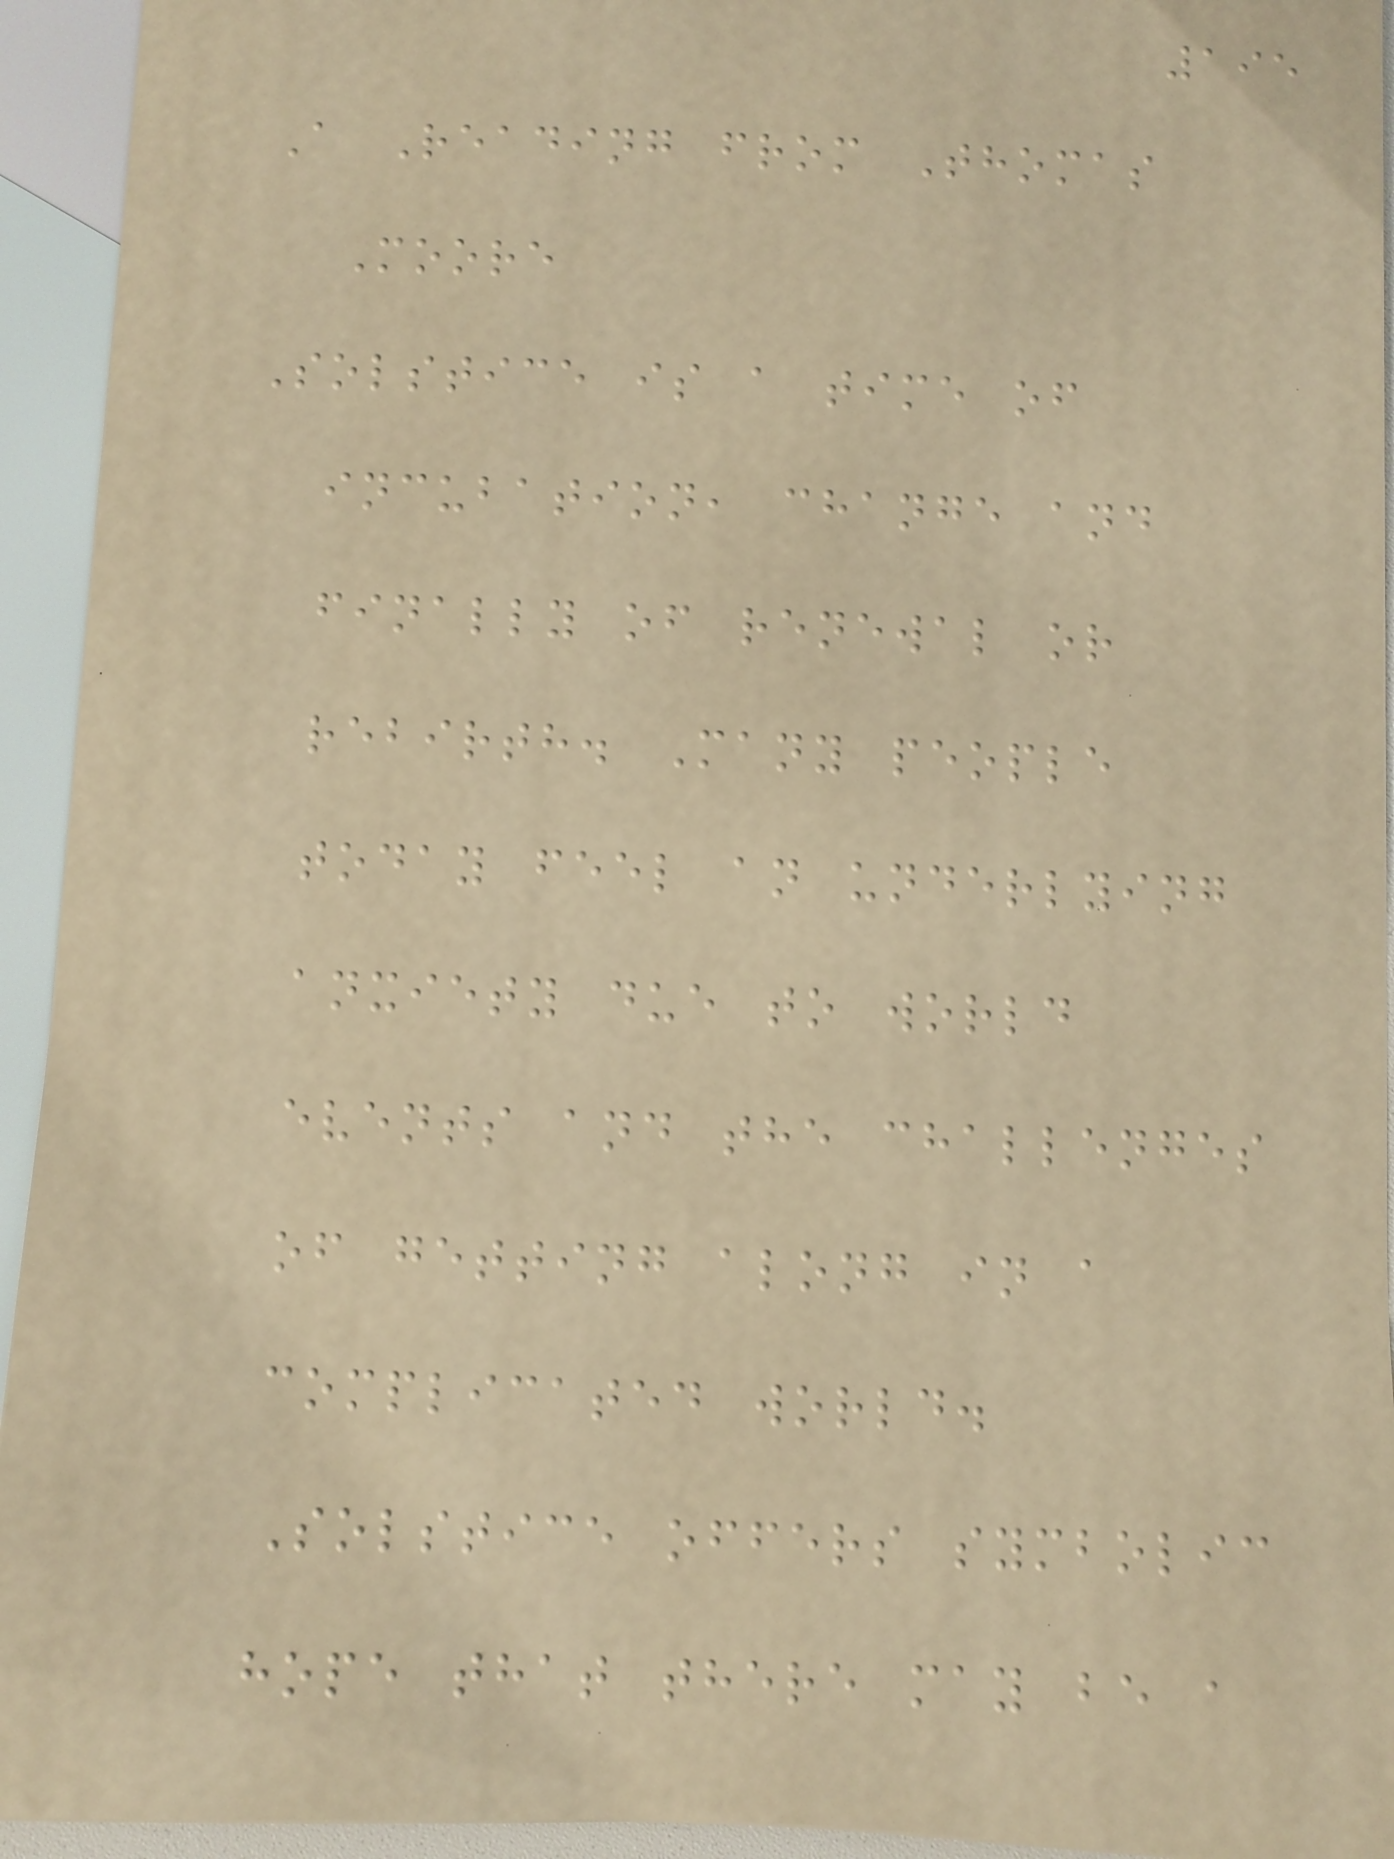195
A Reading from Thomas
Moore
Solstice is a time of
incubation, change and
finally of renewal or
rebirth. Many people
today feel an underlying
anxiety due to world
events and the challenges
of getting along in a
complicated world.
Solstice offers symbolic
hope that there may be a
